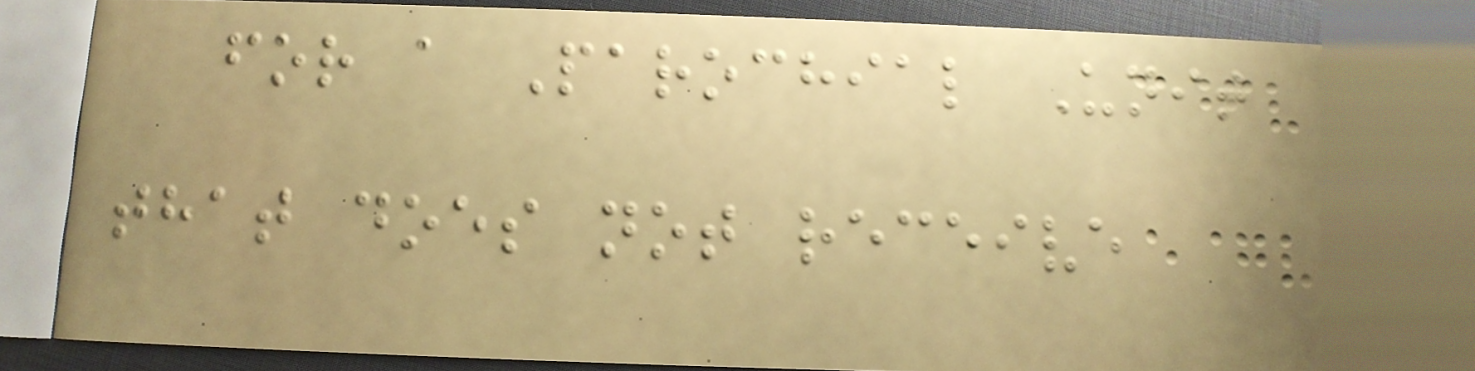for a Parochial Unit
that does not receive
